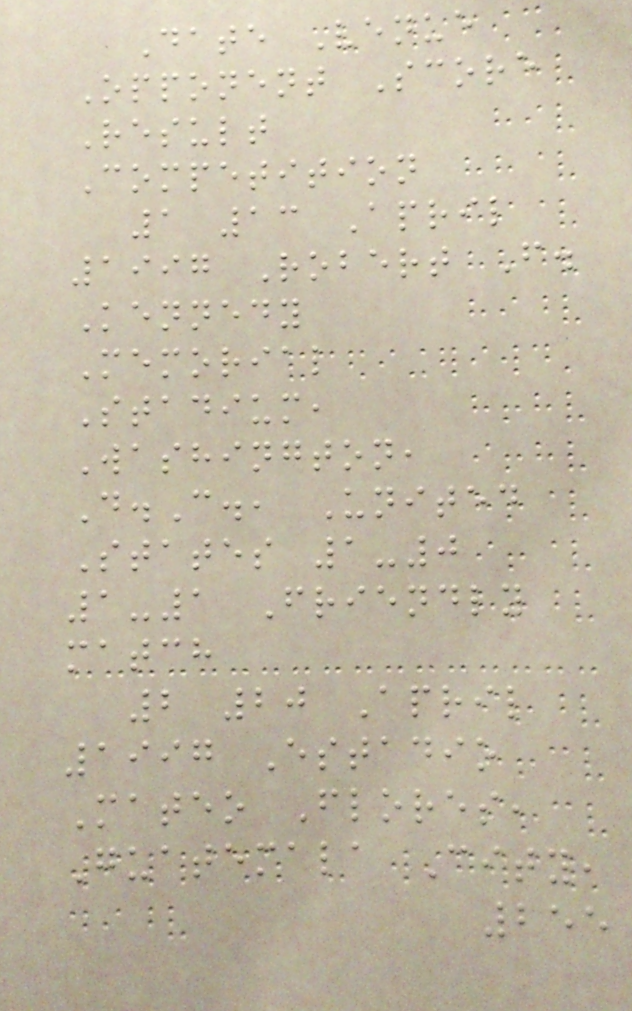Date Venue
Opponent Score
Result
Competition
1 13 April
1997 Robert F.
Kennedy
Memorial
Stadium,
Washington,
D.C., United
States 1-0
1-1 Friendly
match
2 20 April
1997 Estadio
Mateo Flores,
Guatemala City,
255
